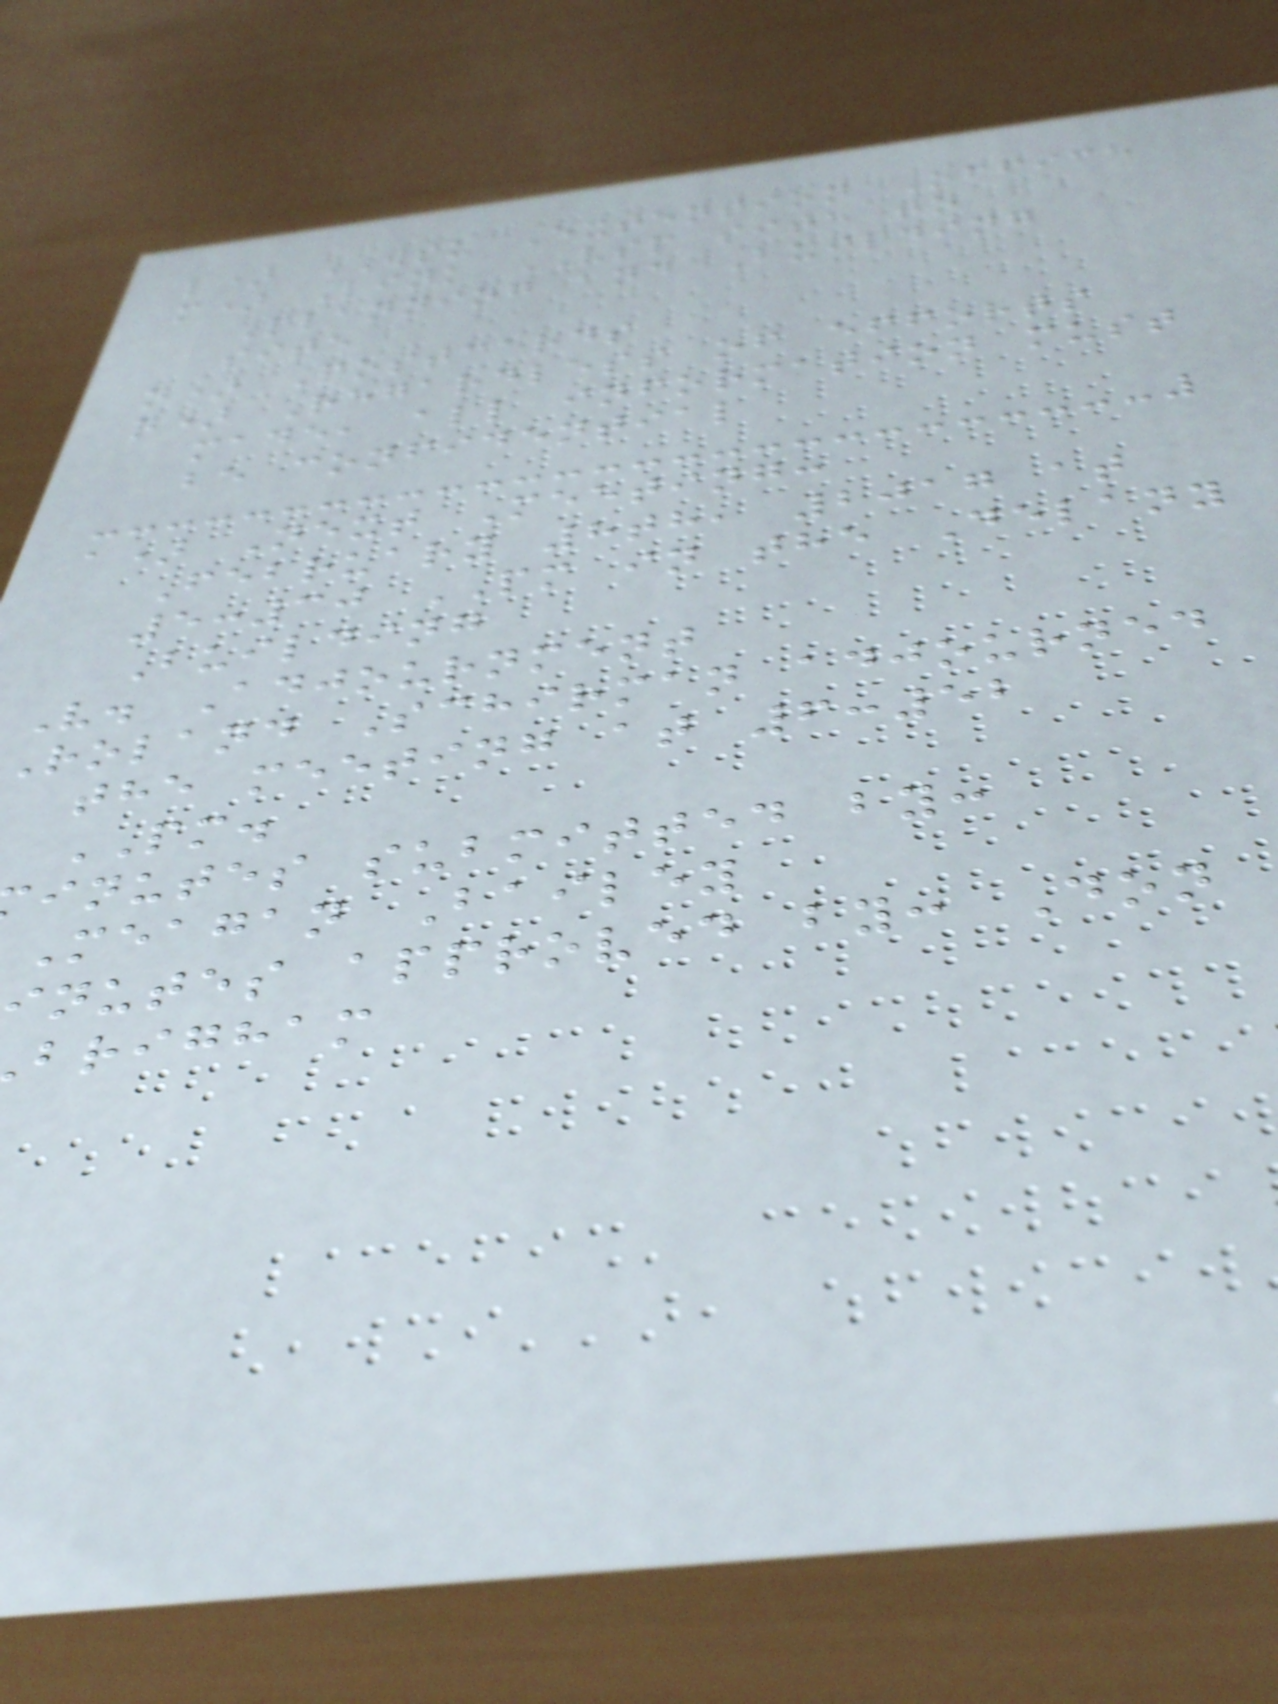l) WSU Extension Office
m) Link VSP site to
Planning and Building
site
n) Postcards
q) Regardless of efforts
made, all information must
be confidential
a) Next Meeting:
February 8th, 2017 at
5:30 PM in the Delany
Building
V. Adjournment
Roland Schirman adjourned
the meeting at 6:52
PM.
inutes submitted by:
Meagan Bailey
inutes approved by: Don
brigham
